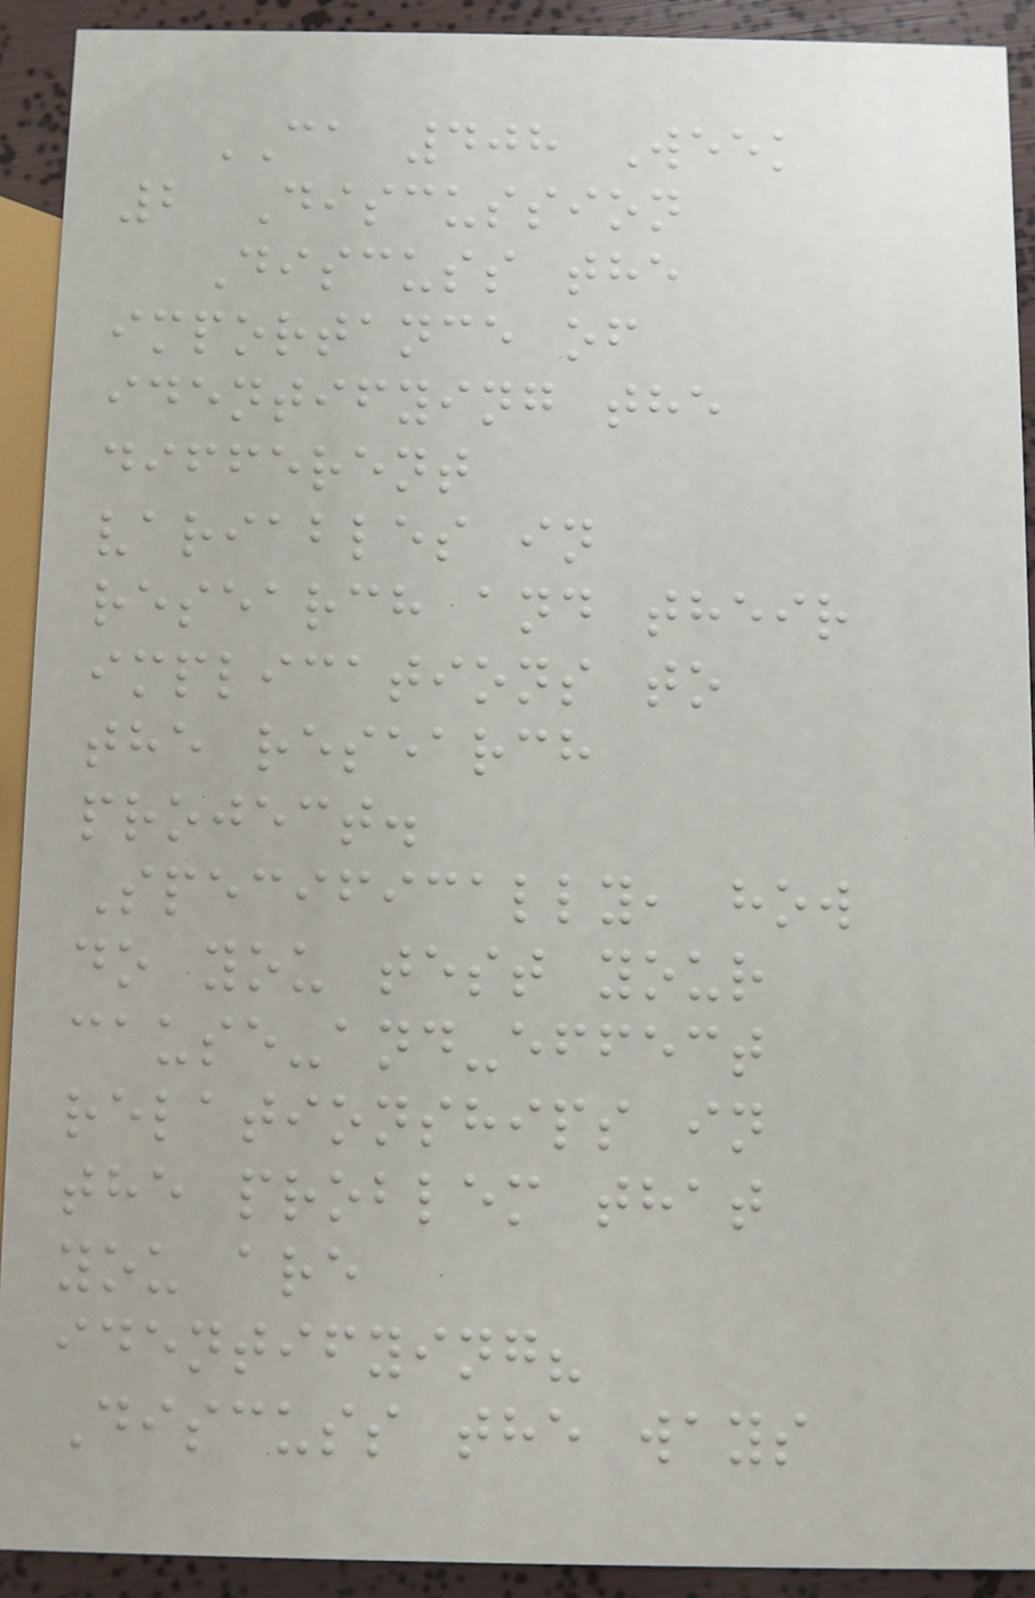CA 408 Week
2 Discussion
Discuss the
importance of
identifying the
different
variables in
research and their
implications to
the research
project.
Specifically, how
do you test your
cause-and-effect
relationships in
the problem that
you are
identifying?
Discuss the ways
